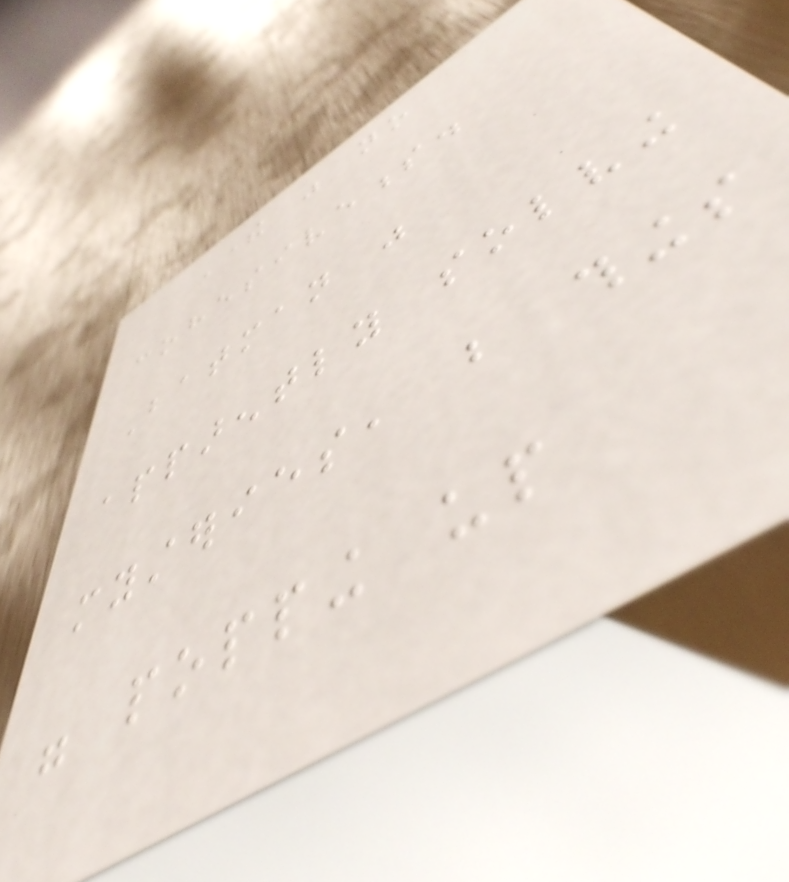There was no
cohesiveness.
Batman was
apparently solving
mysteries, but things
were popping up
